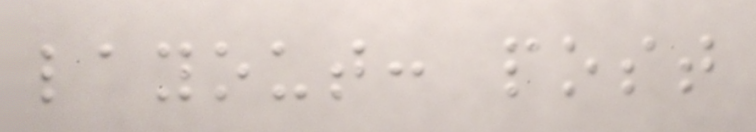layout: post
